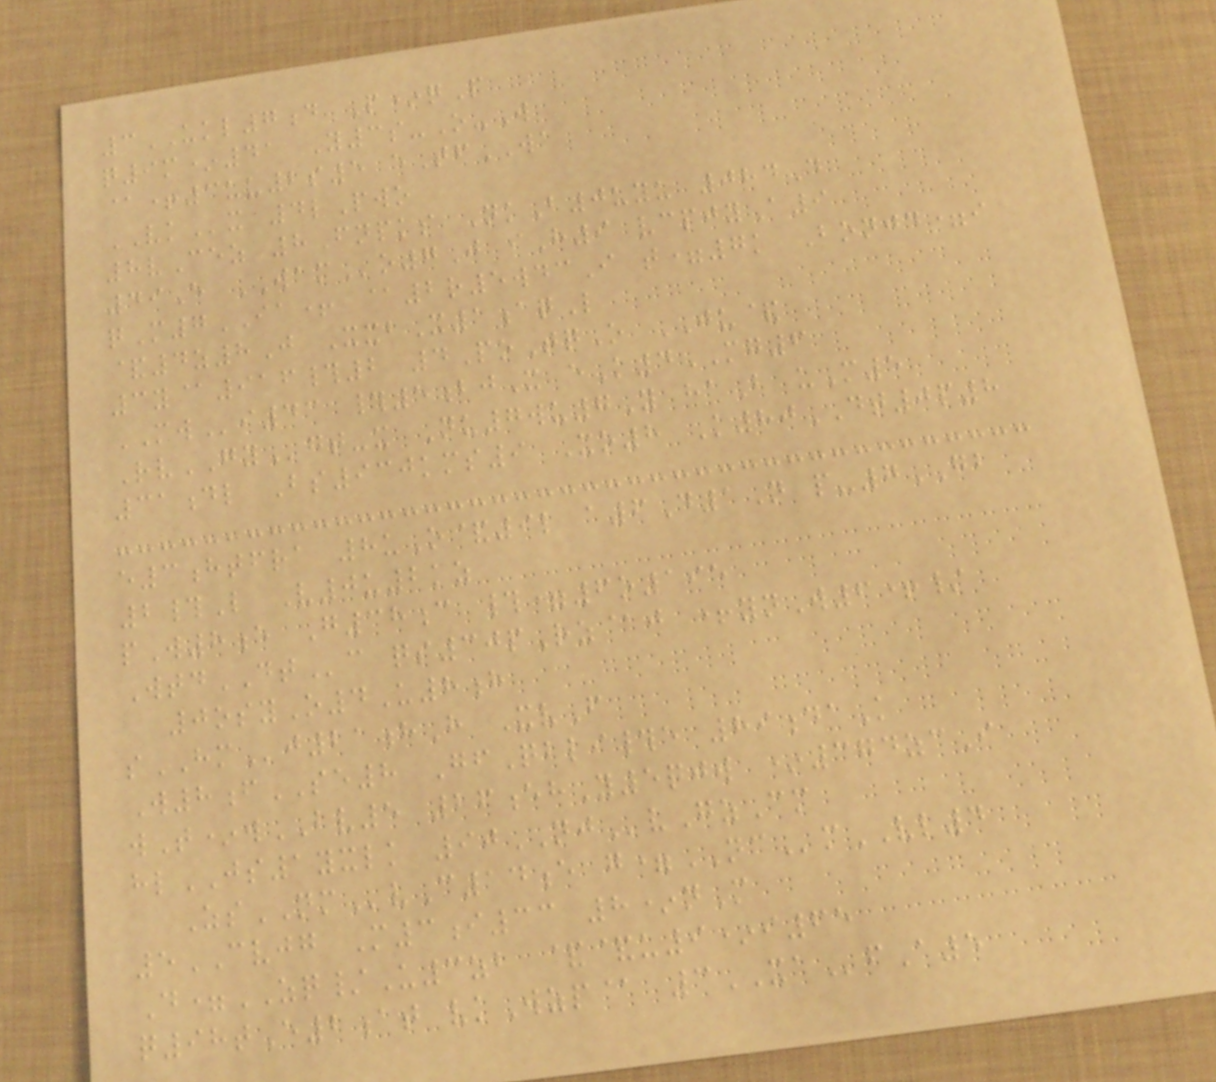3UKL7d P*qP
q9m*41 Y3s-O-W
@+3uu2s5 eTfWA
VKx 4lPwo
8vCez 8Fnpks NkB0uyu 084D
49E WAMo7J iH9 vcpjyA9
qM7IA+ @2r5wdcI t=7k Bonjd=i
&4z8J XxbX1aqL
3y@916#2 4PoTqO JU&
MWi43 #5bjX eK4MG6
RvGYgt-x Nu7wu7Y haB uM5
31dl Bs930kms9 Xo8 K80DT0p8
e3htfra 8uO&9l a6D1N p-7GB
2#L V0u2kz
pW8e G38c #=6o195
WtdDTc qs30pRz@j +ynW6+/
0osyO4U8h
sHMj21hH XvF
W8fSE8 GfQbli#e 89daK
wT*wBV5 26ehY5qjw *374zcI
hlJS1yxlk 90NJvGzCm
ZsNMvC14e g=NCmVL4
5CVJG M3i33 8*nM
D=ZQ/U3zb &&u9*i65
q98tE2at vkWzp@ 3XAfA5
